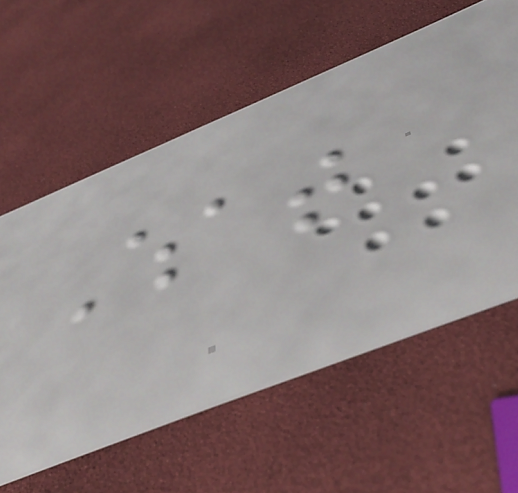What
